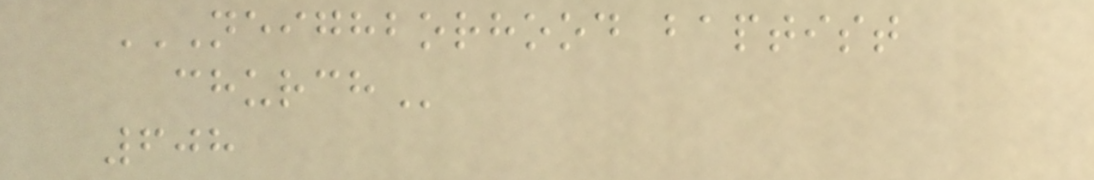NEIGHBORHOOD BAPTIST
CHURCH
608
